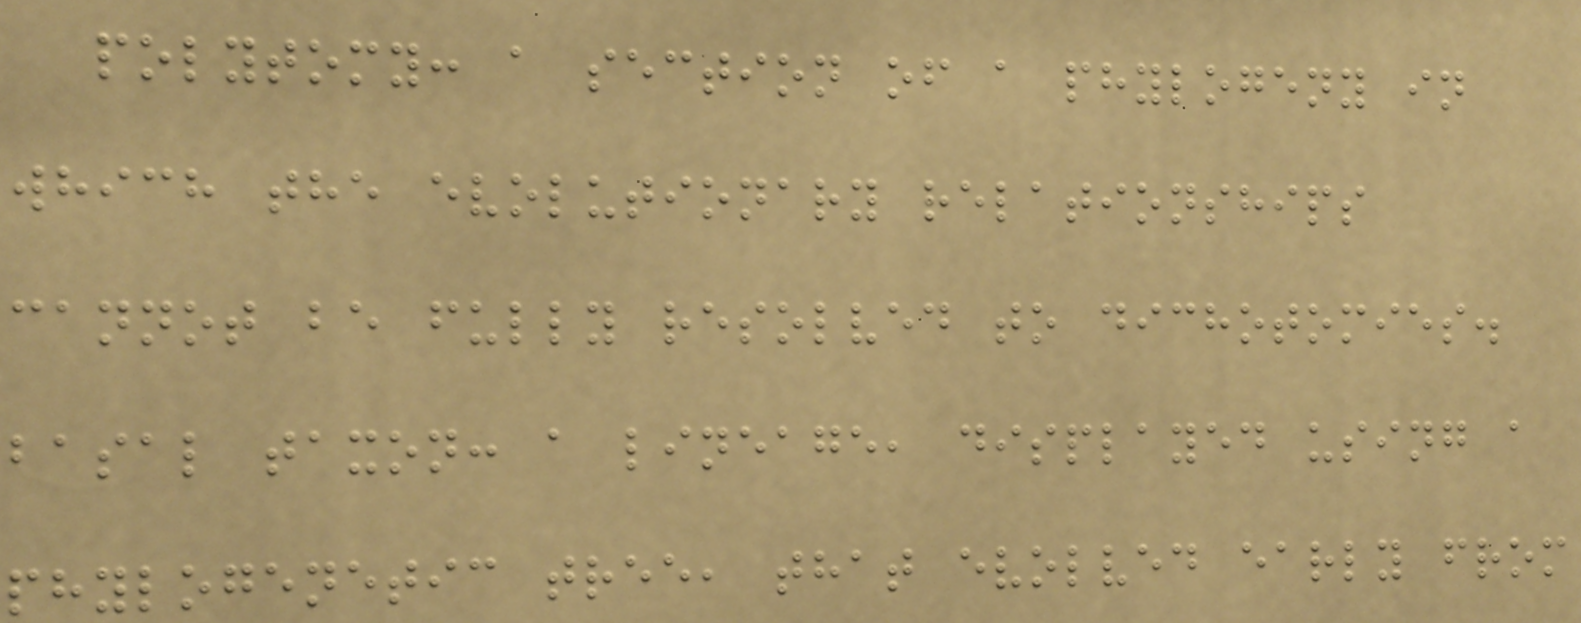polytomy: a section of a phylogeny in
which the evolutionary relationships
cannot be fully resolved to dichotomies.
basal taxon: a lineage, displayed using a
phylogenetic tree, that evolved early from
